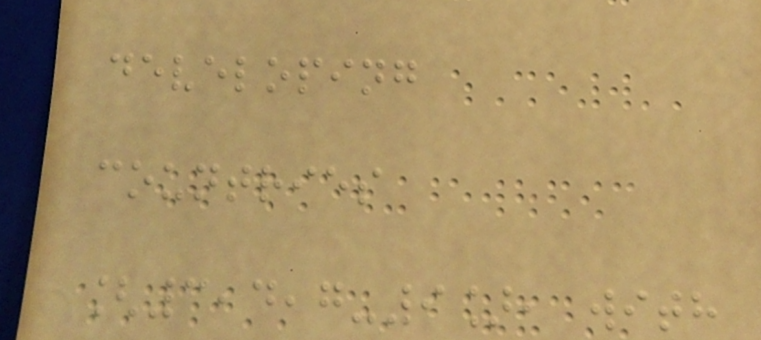developing
countries
[3,4,7-9], with
